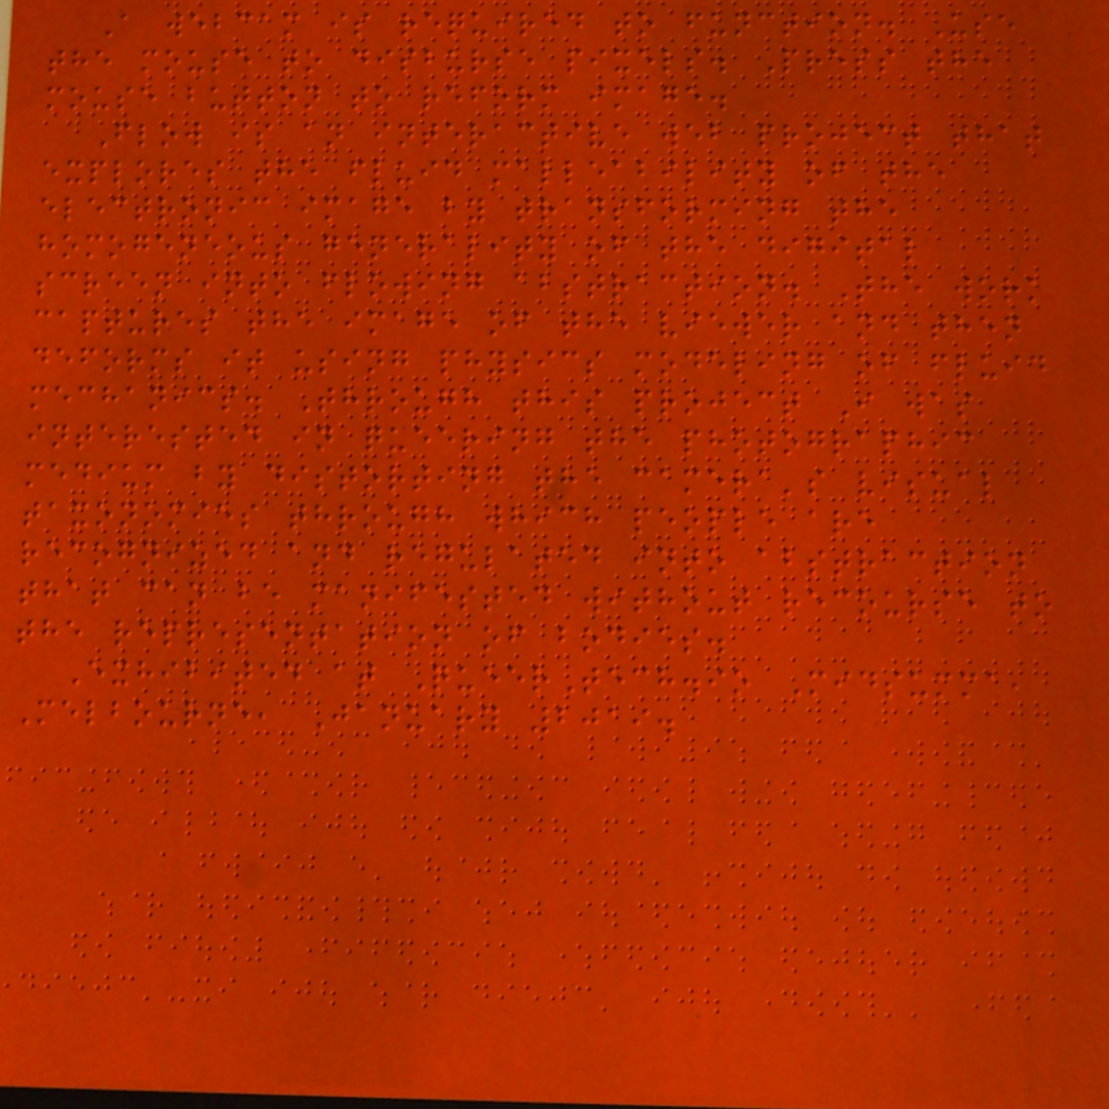A webcam is required to function. Use
the mouse to disburse pixels. Press the
mouse button to reform image.
Flow is an interactive web project that
explores the fluid malleability of the
electronic image by transforming the
homogeneous generality of the digital
screen into flowing abstraction. The work
captures the image of the viewer and then
deforms it using physics modeling of fluid
mechanics. Through this project I was
interested in queering the photographic
medium by distorting the camera's visual
taxonomies through which people are
recognized and regulated into abstraction
that can be manifested without recourse to
the representation of bodies.
Exhibited at QueerTech.io Midsumma,
Melbourne, January 2019.
